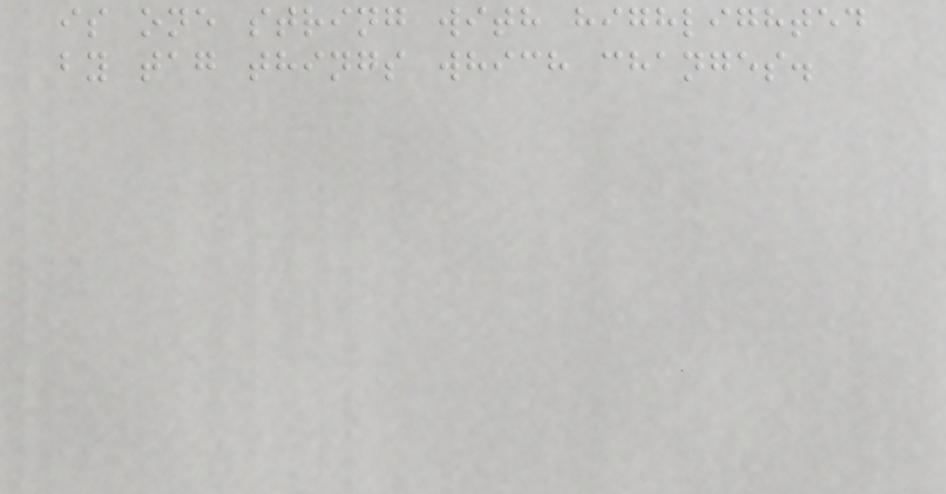is one string with highlighted
by tag things which changes.
